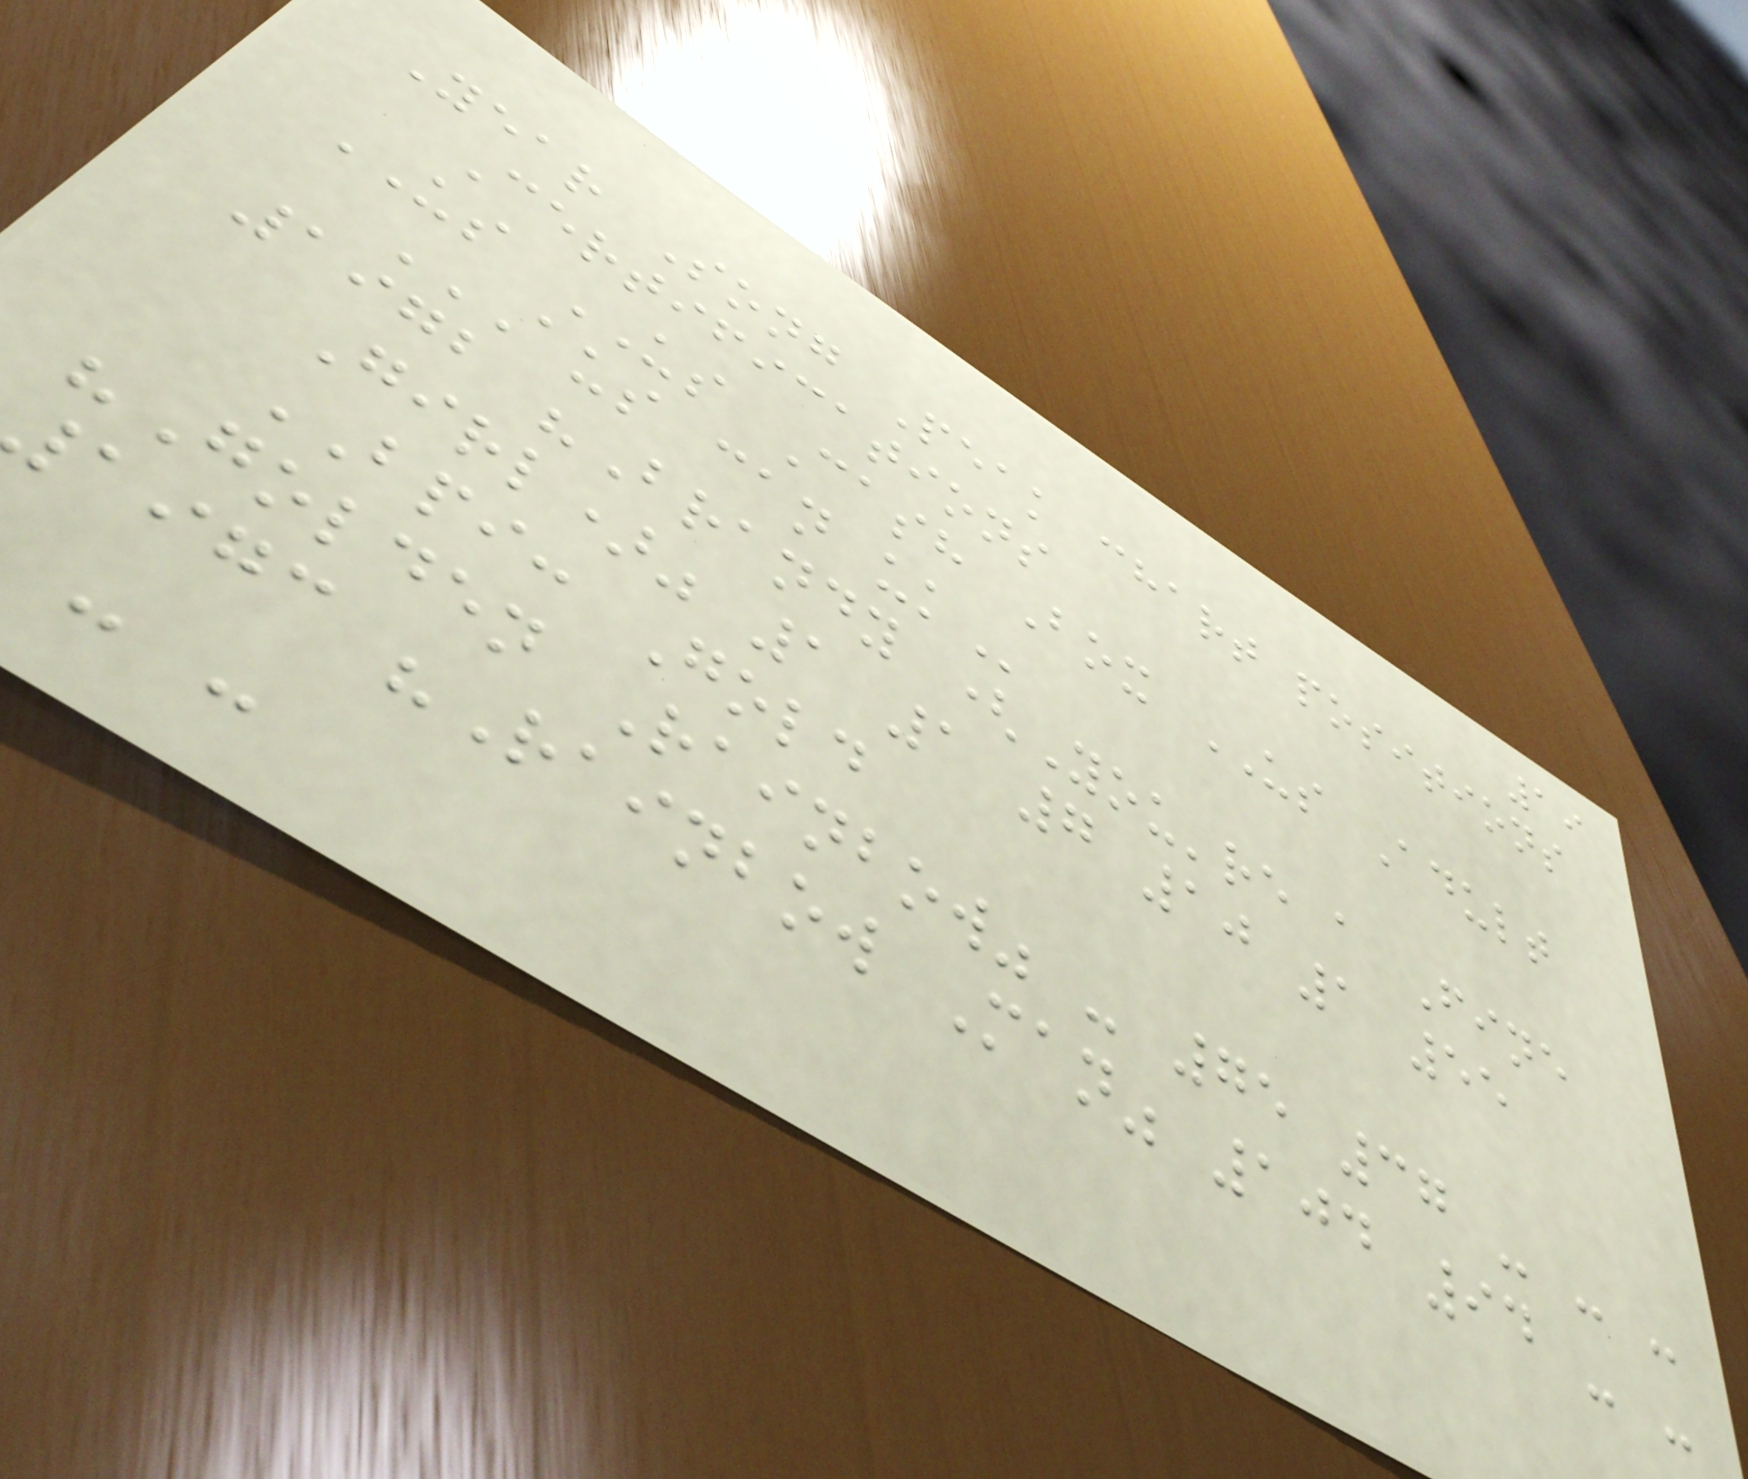19
Year Song Peak chart positions
Certifications
US US Cash Box US Adult
AUS CAN UK
1972 "Brandy (You're a Fine
Girl)" 1 1 7 10 1 55
BPI: Gold
"Golden Rainbow" - 75 37 - - -
1973 "Rainbow Man" 104 94 - -
- -
